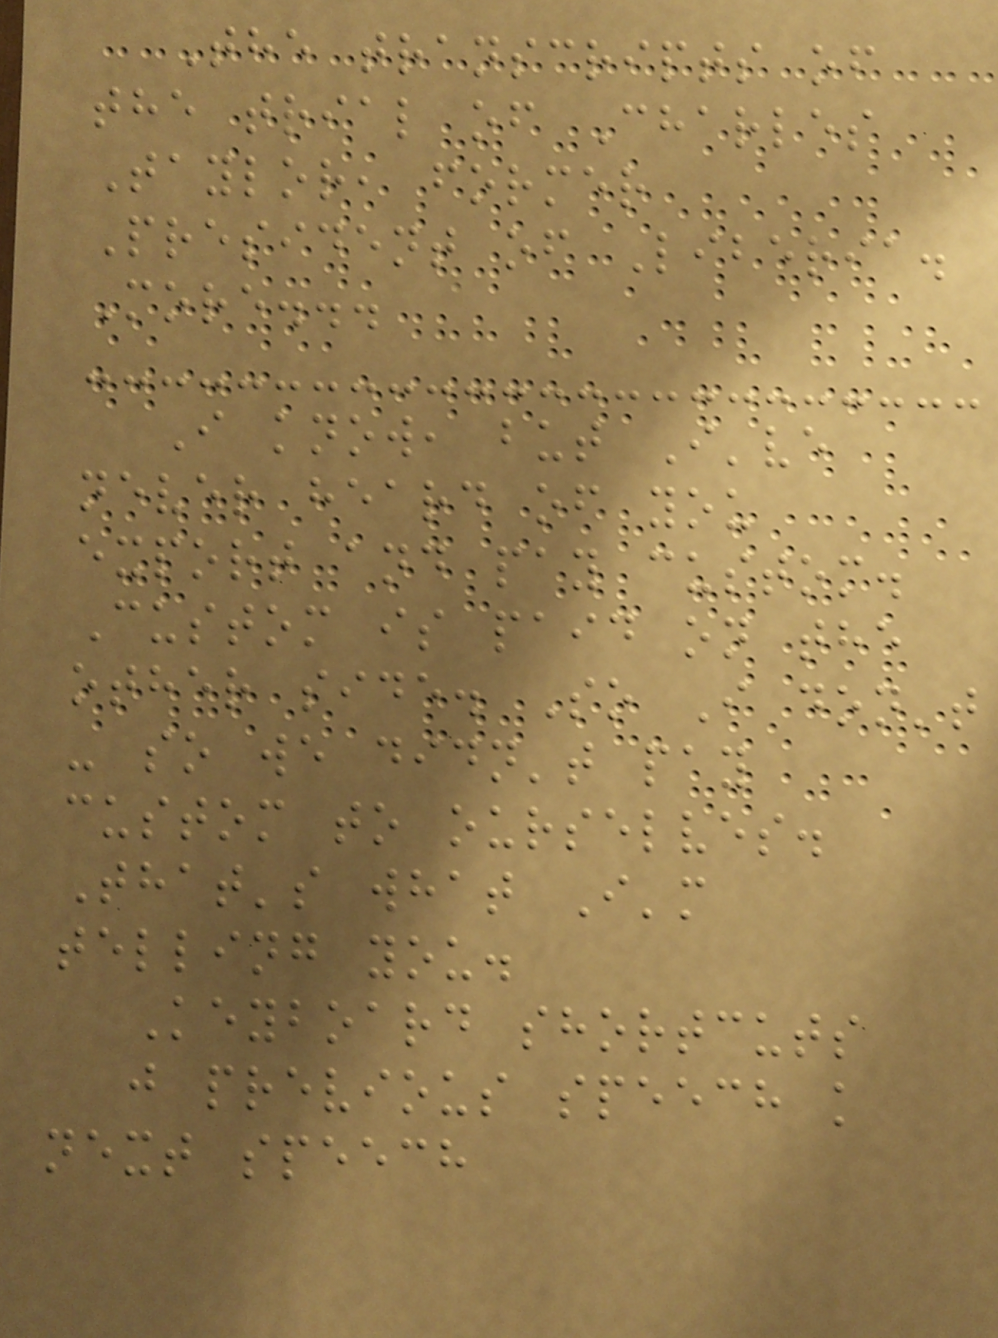The transcripts of
the trial of Charles
Taylor, former
President of Liberia.
More...
I know, but I've
never heard of you
export and pay custom.
Custom is paid on the
other side. So I don't
- so we didn't pay
custom to ourselves.
That's what I'm
telling you.
Keyboard shortcuts
j previous speech k
next speech
